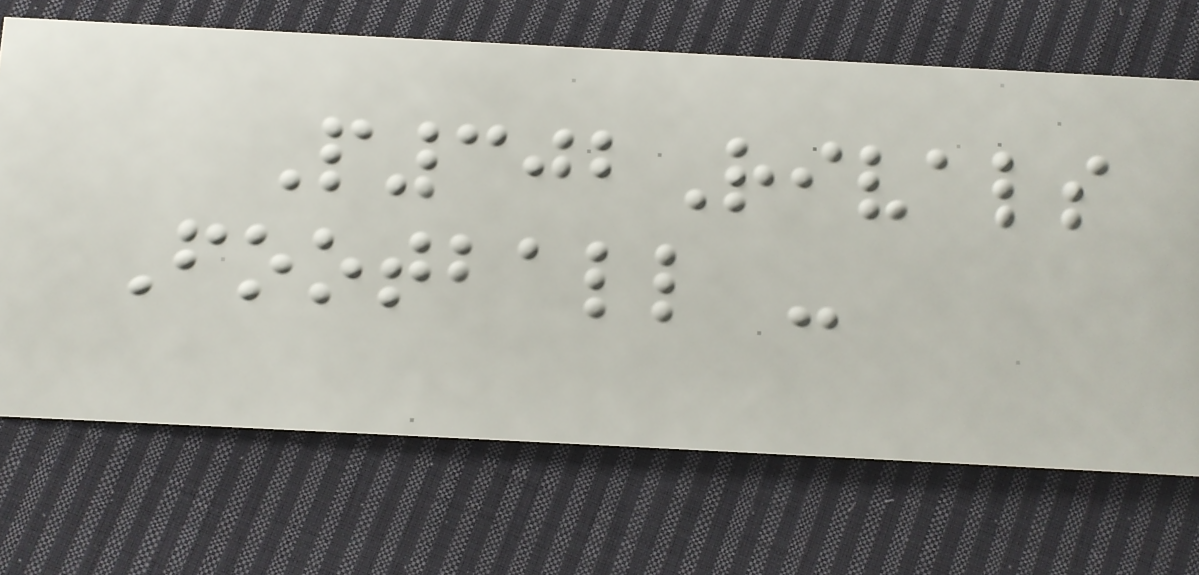P302Rivals
Football -
